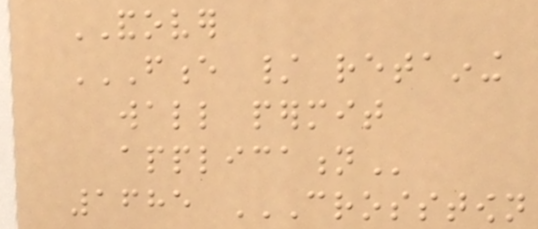ANDOVER
FENCE / RETAINING
WALL PERMIT
APPLICATION
1685 CROSSTOWN
